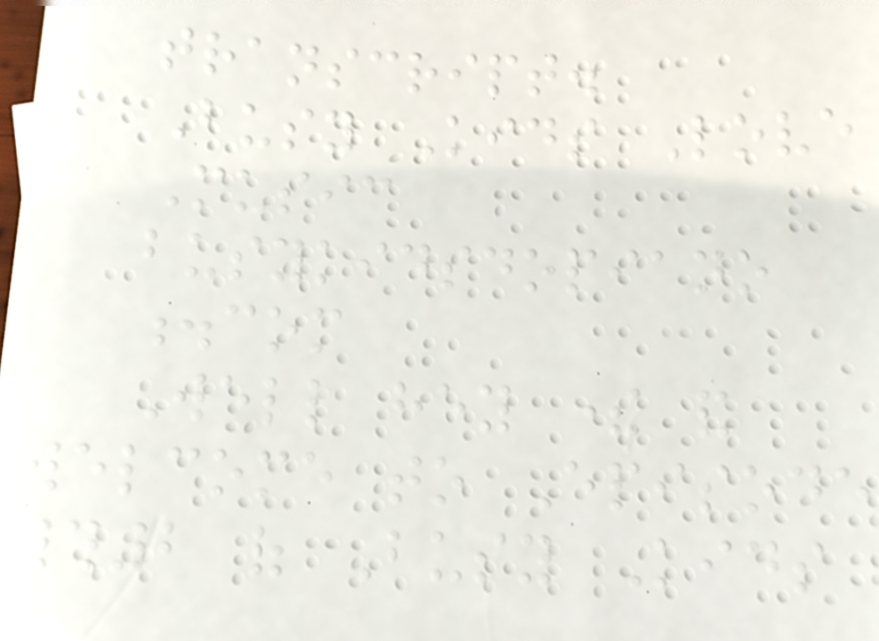transcript.
Busy Kids Love
Music
busykidsdopiano
.com
Well hey there and
welcome to Episode
#2 of Busy Kids
